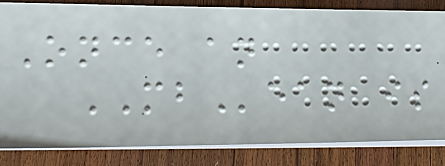Once an
MBean is
